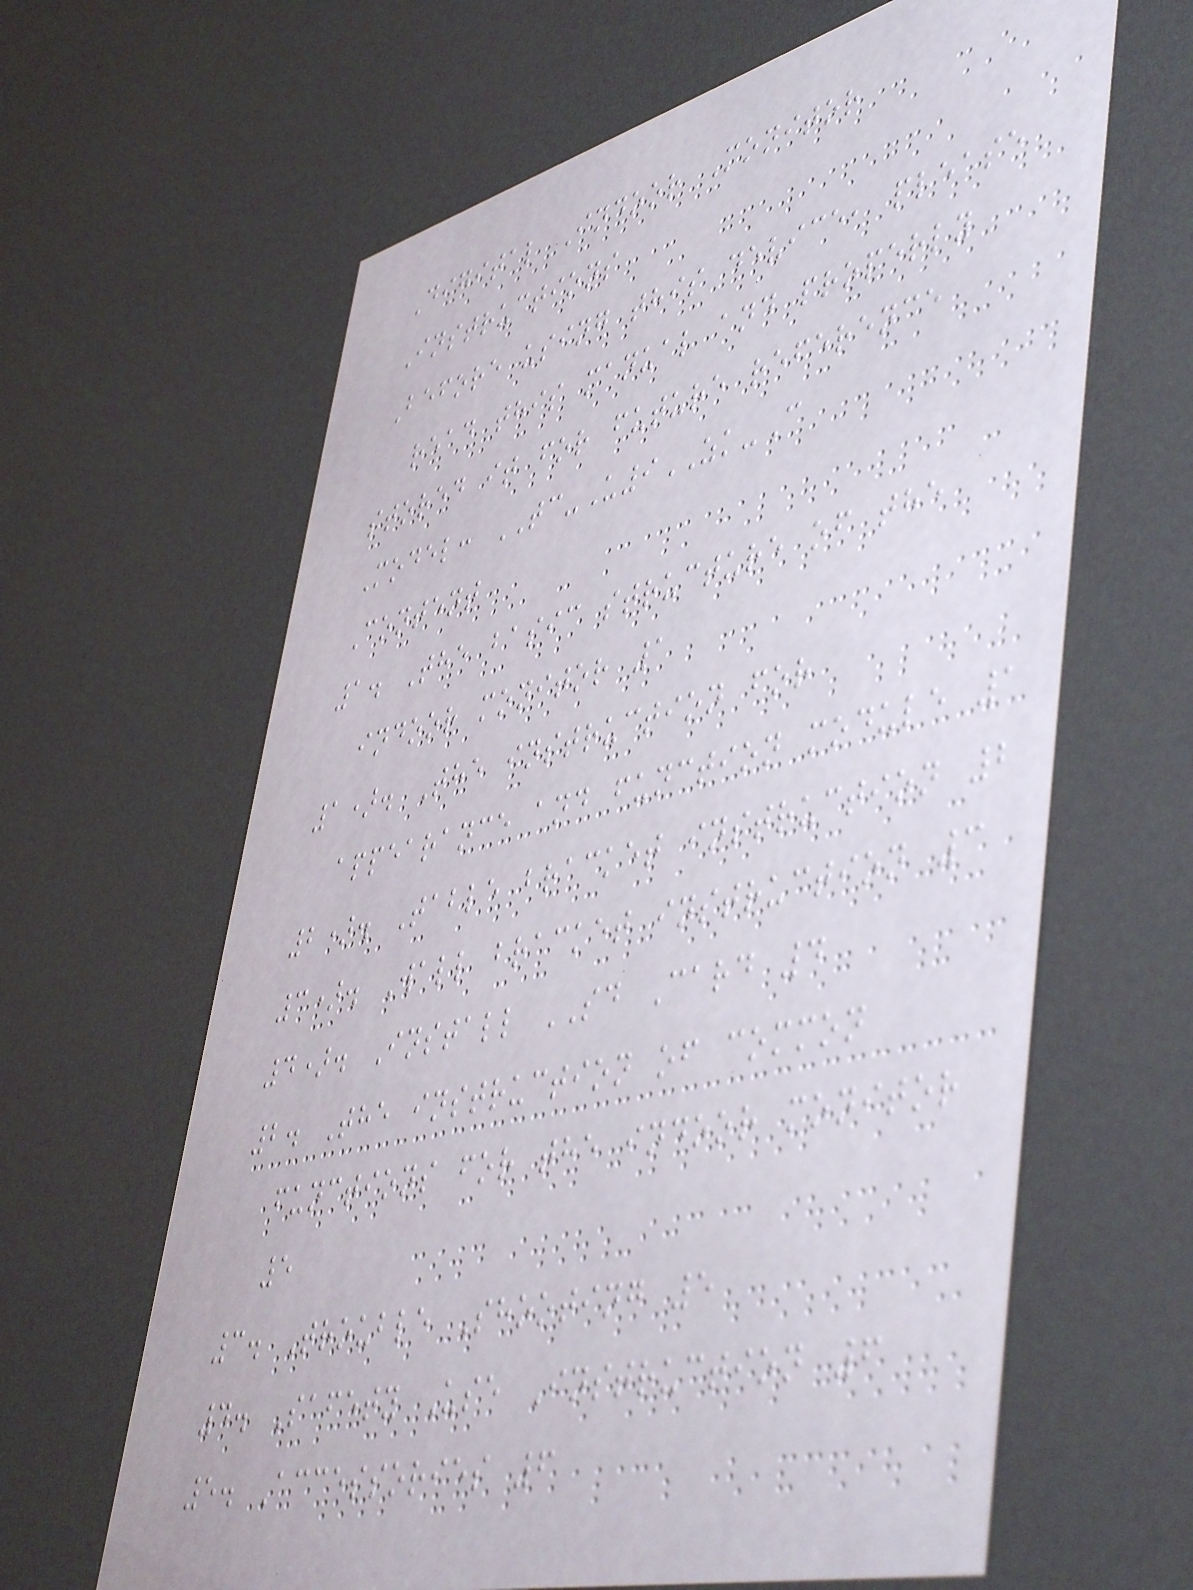Digital Indoor Monitor
Instructions
Before using this device, please
read this manual and properly
stored it for future reference
Model: TC-U9ZK-C
Content
1. The basic structure of the
indoor monitor 1
1). The instruction for
appearance and function module 1
2). Table bracket instruction 2
3). Wall bracket instruction 3
4). Install SD Card 4
2. The instruction of common
functions for the indoor monitor
5
3. Trouble Shooting 5
4. Safety Use Instruction 6
5. Accessories 6
